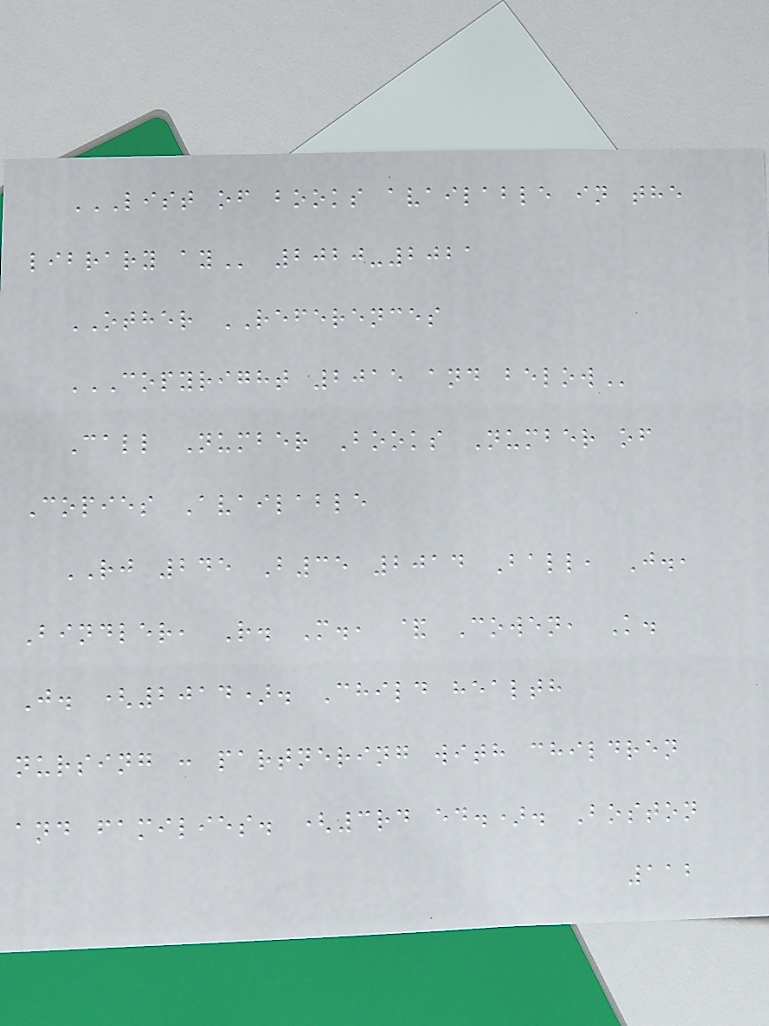LIST OF BOOKS AVAILABLE IN THE
LIBRARY AY 2020-2021
OTHER REFERENCES
COPYRIGHT 2015 AND BELOW
Call Number Books Number of
Copies Available
RJ 245 B35 2014 Ball, J.,
Bindler, R. M., & Cowen, K.
J. (2014). Child health
nursing : partnering with children
and families. (3rd ed.). Boston
112
